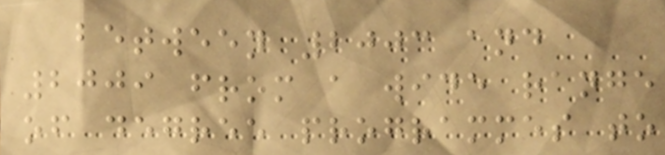between 2003 and
2009 from a wide range
of degree programmes to
